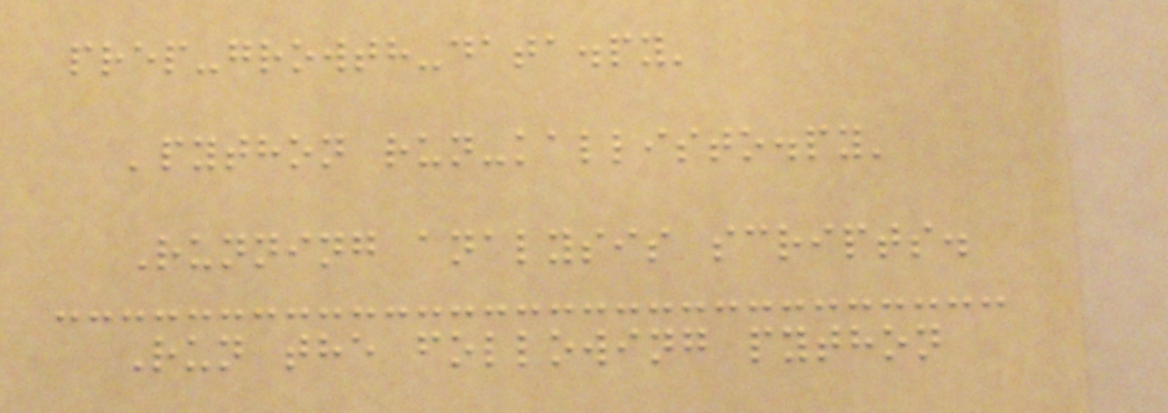prep-growth-data.py'
'python run-kallisto.py'
Running analysis scripts.
Run the following python
